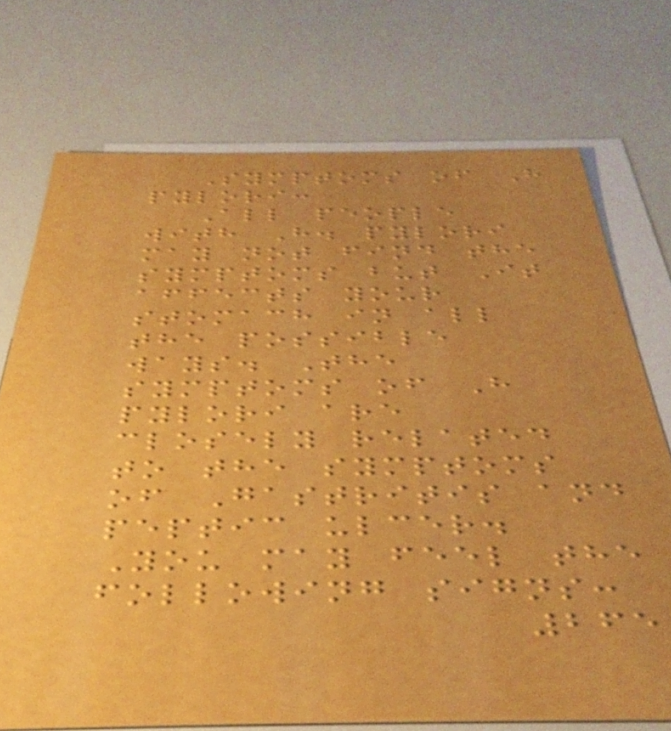Symptoms of H
pylori:
All people
with H. pylori
may not find the
symptoms but It
affects your
stomach in all
the possible
ways. The
symptoms of H
pylori are
closely related
to the symptoms
of Gastritis and
peptic ulcer.
You may feel the
following signs:
265
